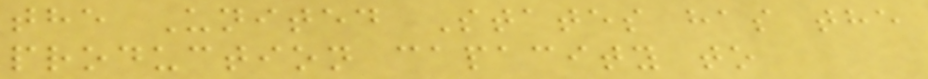the United States has the
production capacity to
